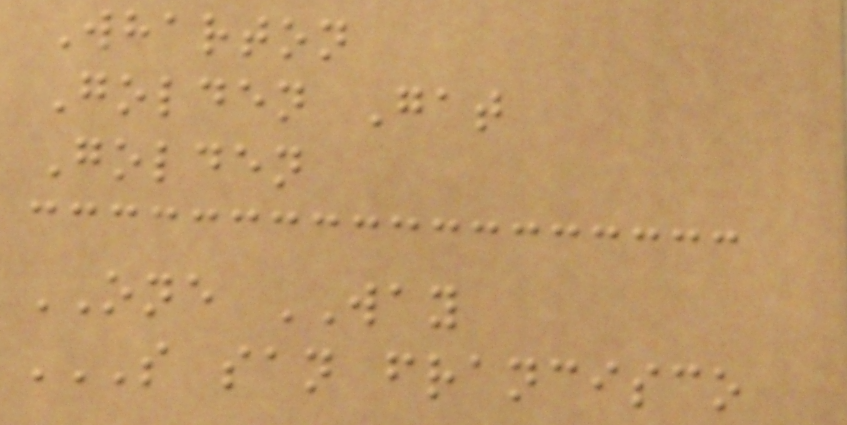Wharton
Golden Gat
Golden
ONE WAY
S SAN FRANCISCO
